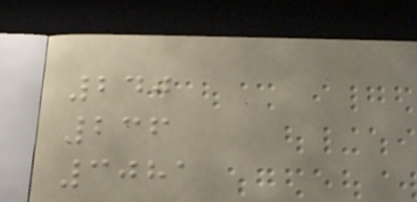240
236
3081
